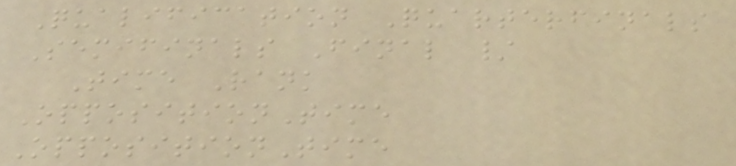Qualification Quarterfinals
Semifinals Final /
Time Rank
OppositionTime
OppositionTime
